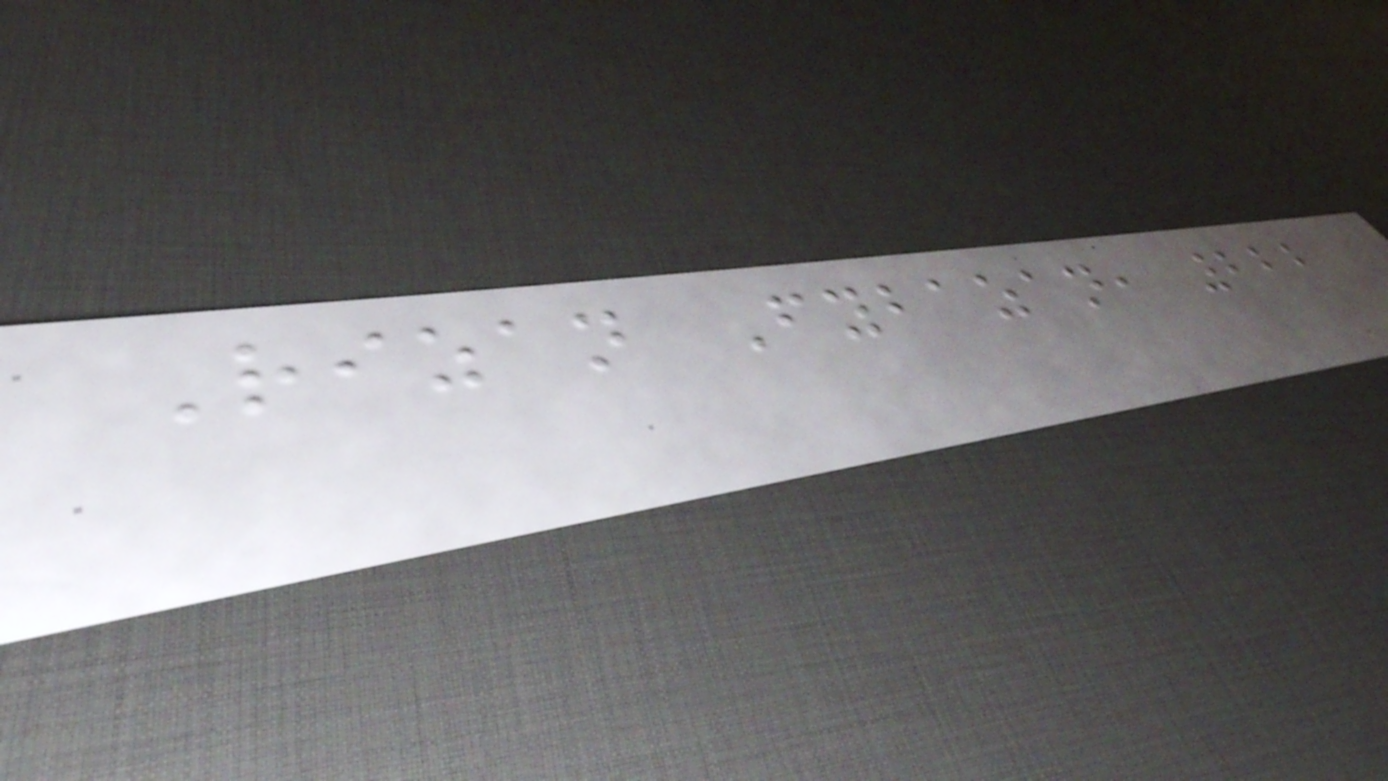Rizan Fybazan, 222
